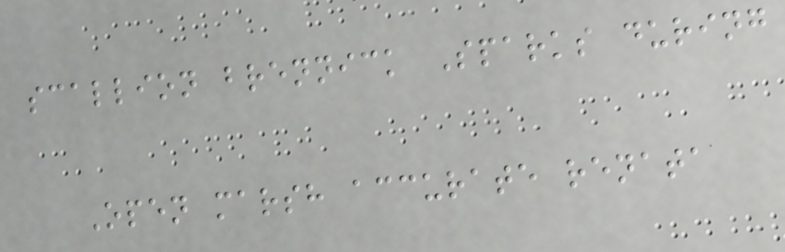scallion brennick Sparks during
Open marsh accurate renata
